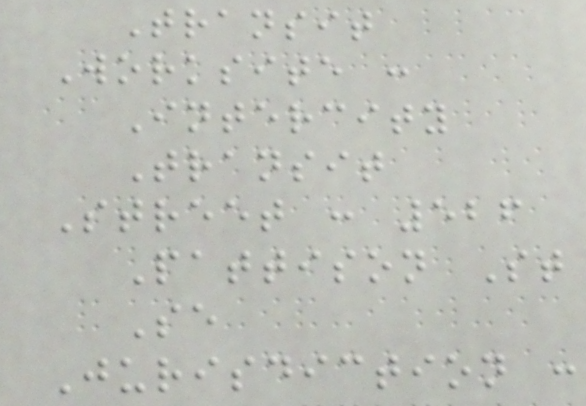Transit
Worksite :
Intercity
Transit
Street : 526
Pattison St
Se
Jurisdiction :
